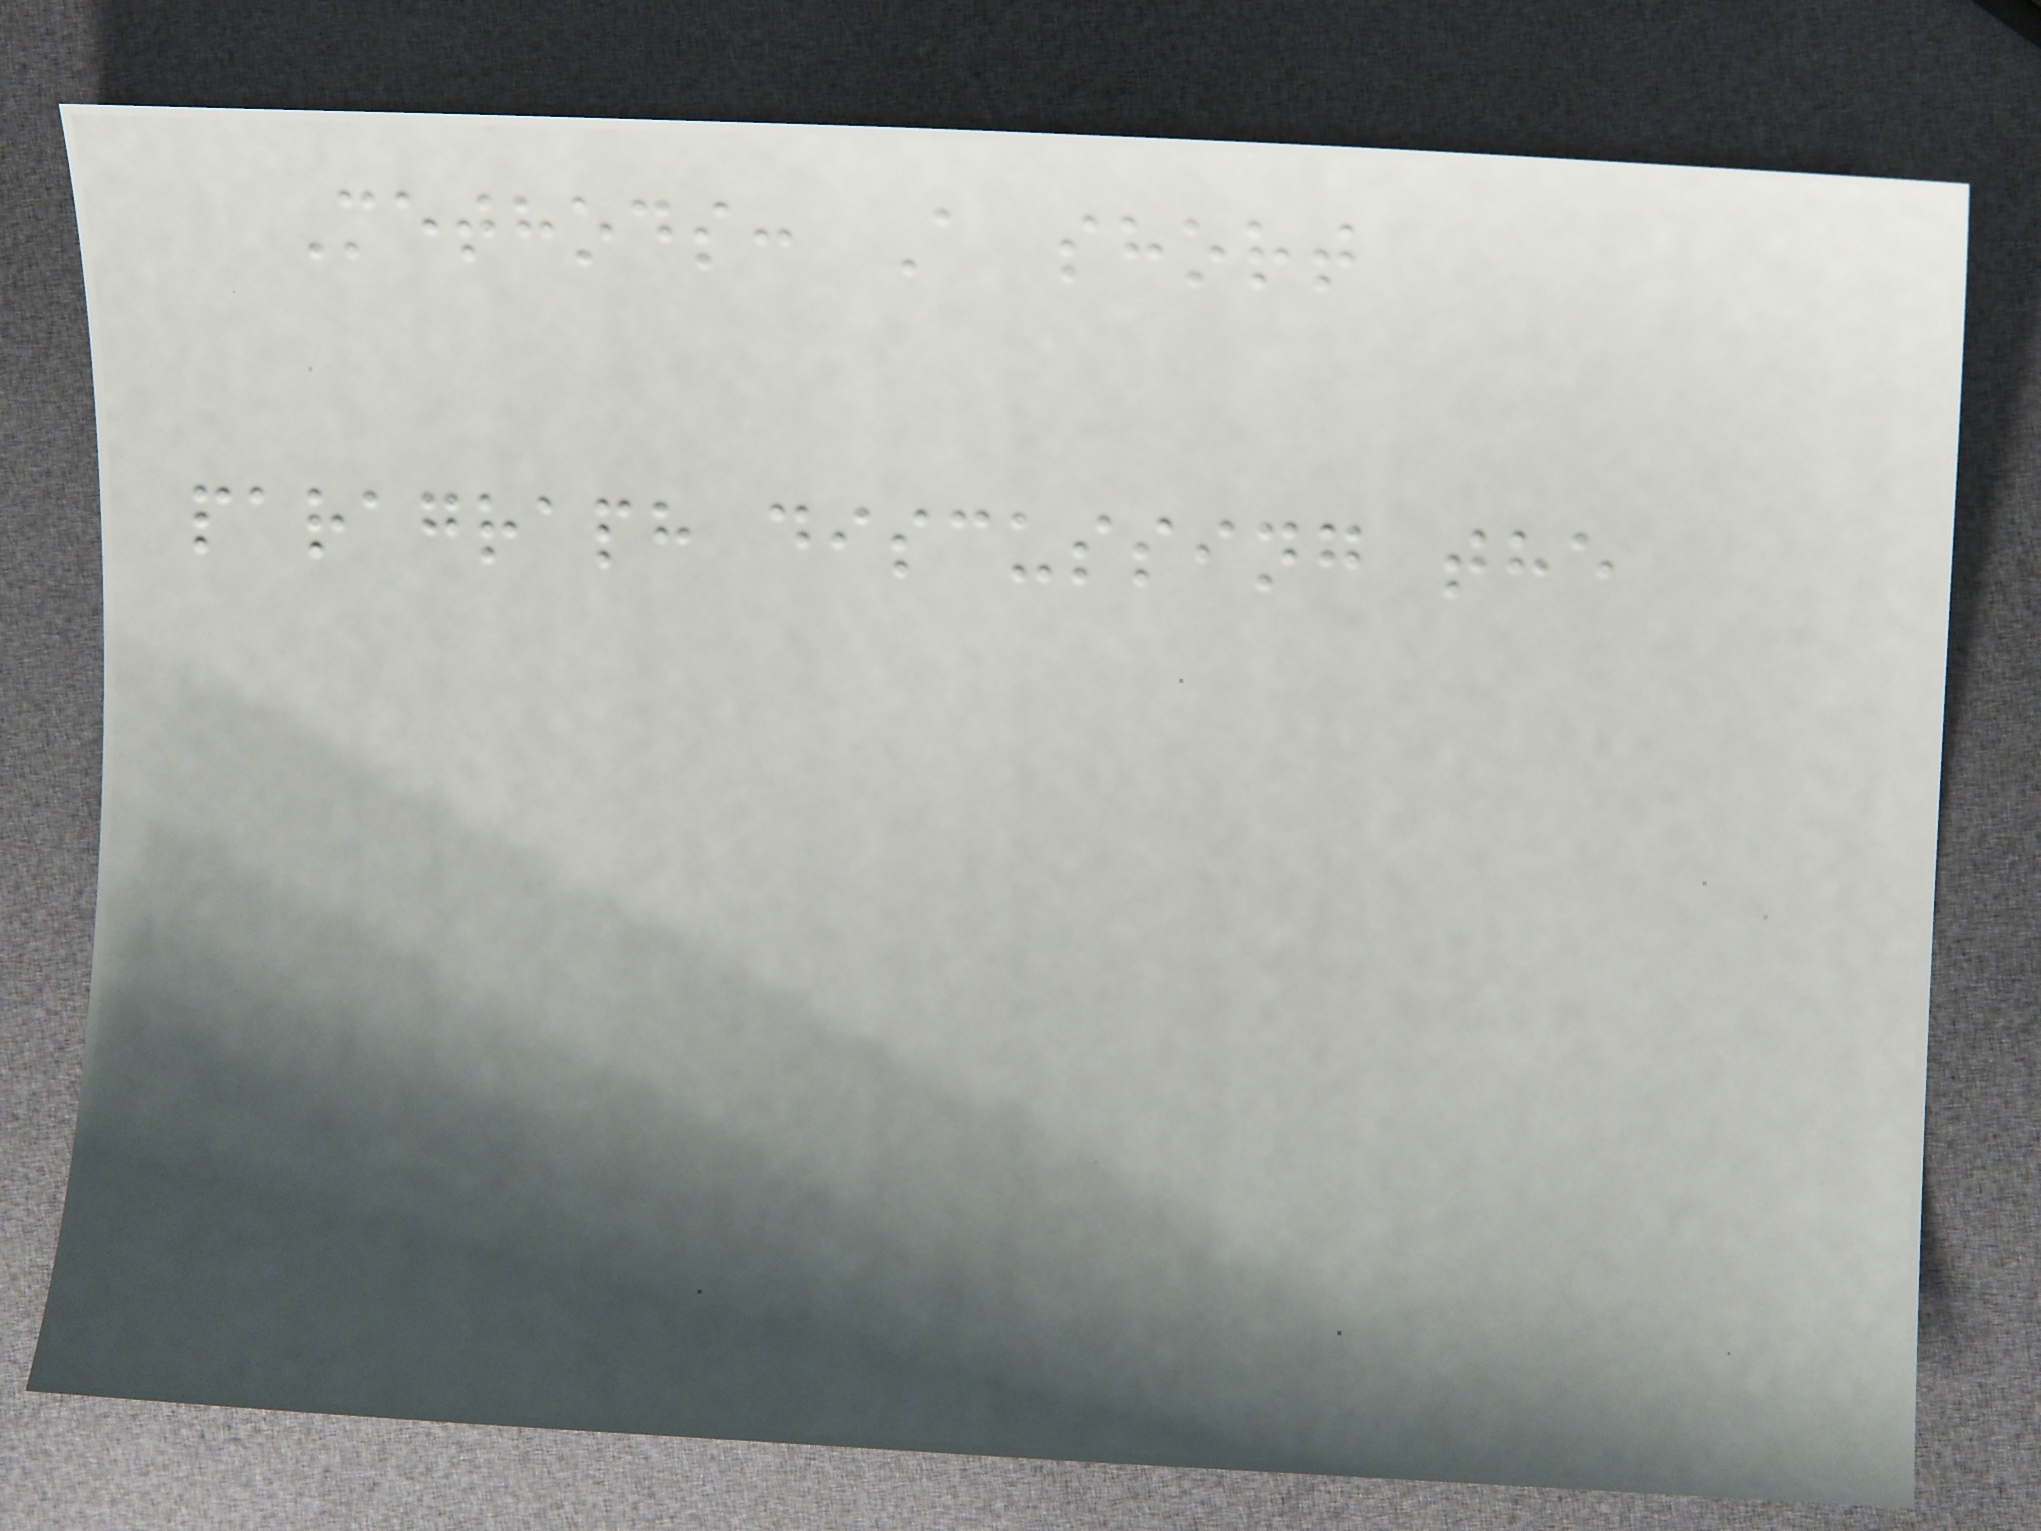Methods: A short
paragraph discussing the
